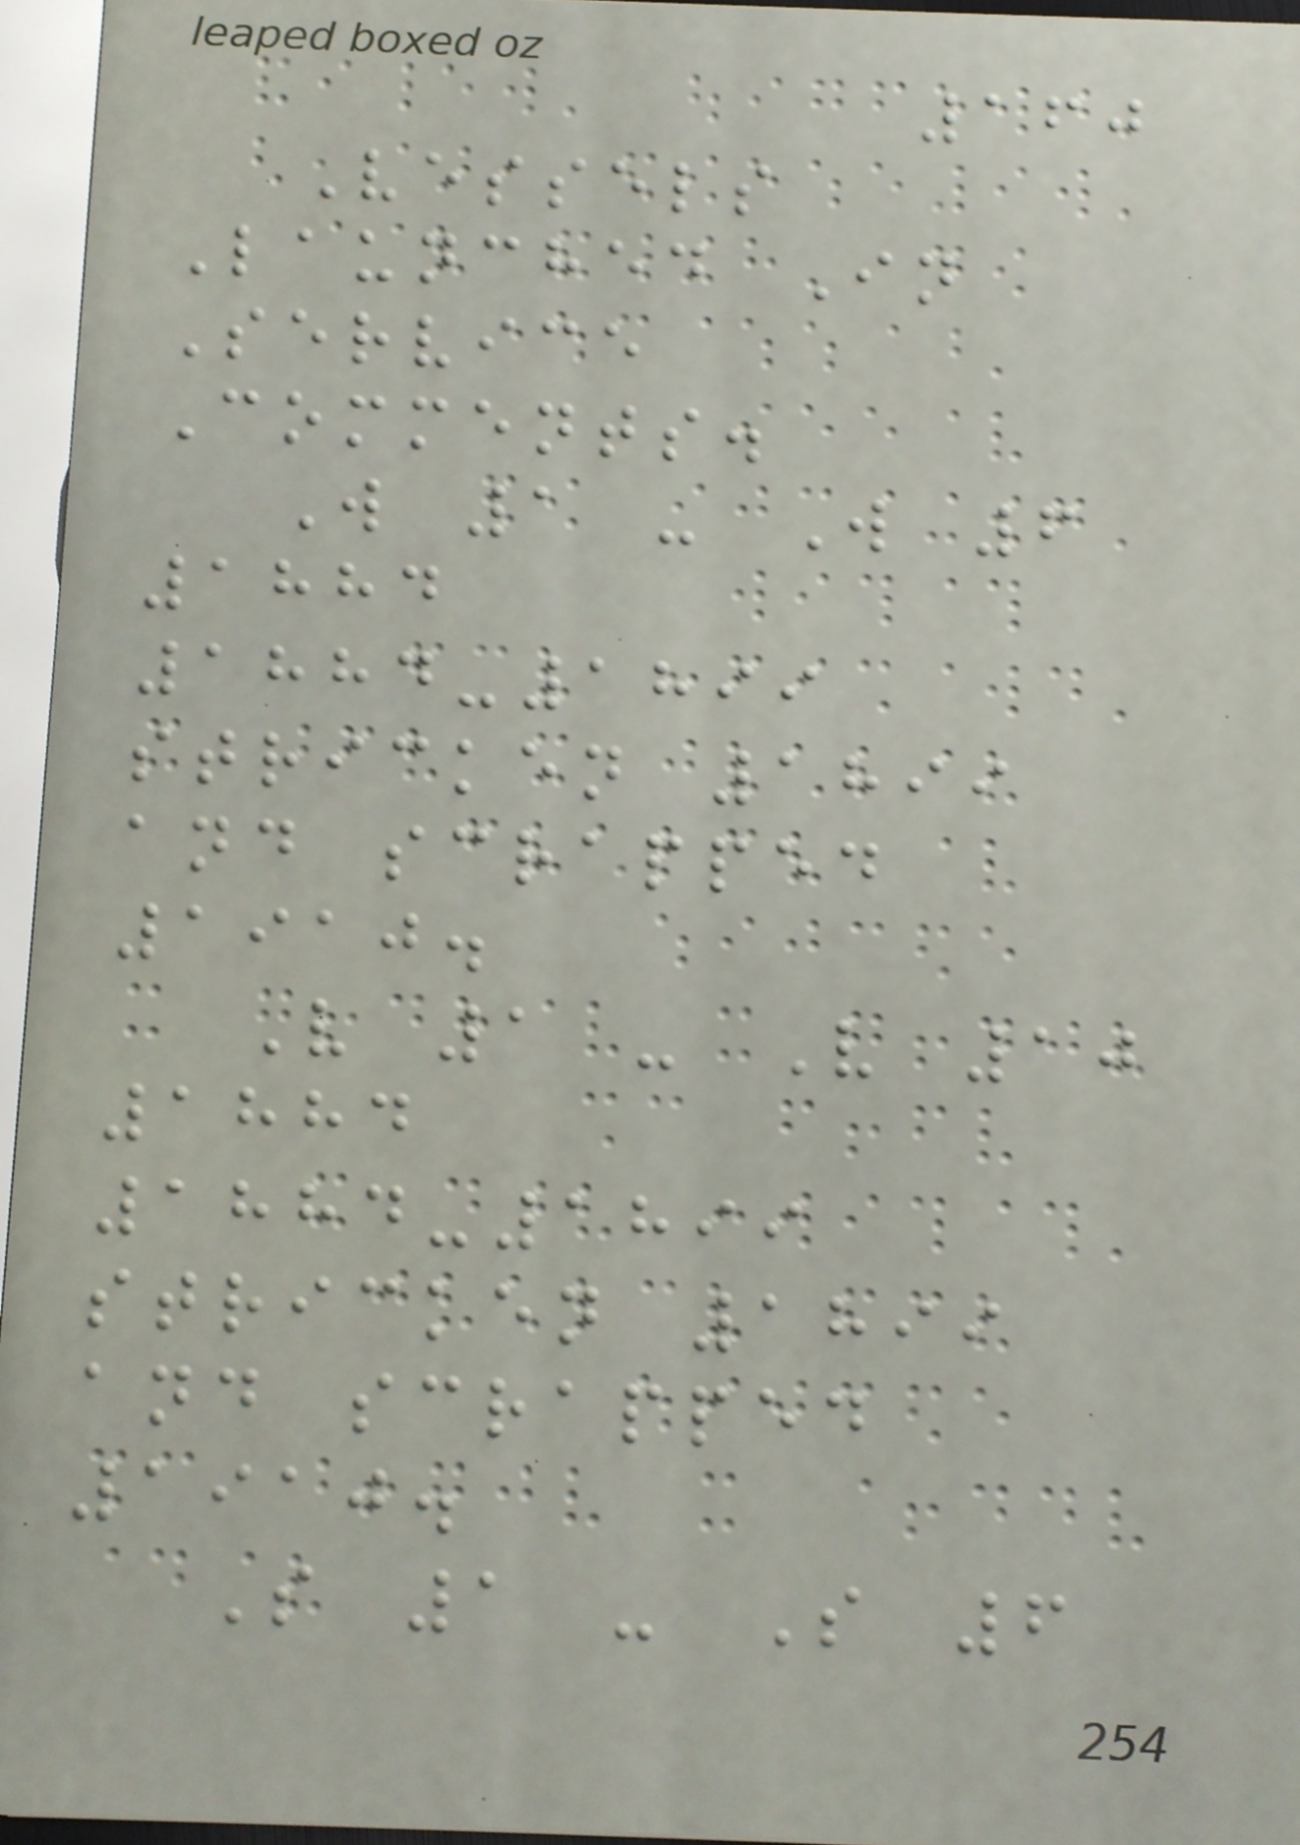160
Vessels
Launched In
Service
Comments.
W 1 - W 6
1884
1884-1899
stricken 1899
and scrapped
1910.
V 1 - V 10
1884
1884-1899
stricken 1899
and scrapped
1910.
S 1 - S 6
